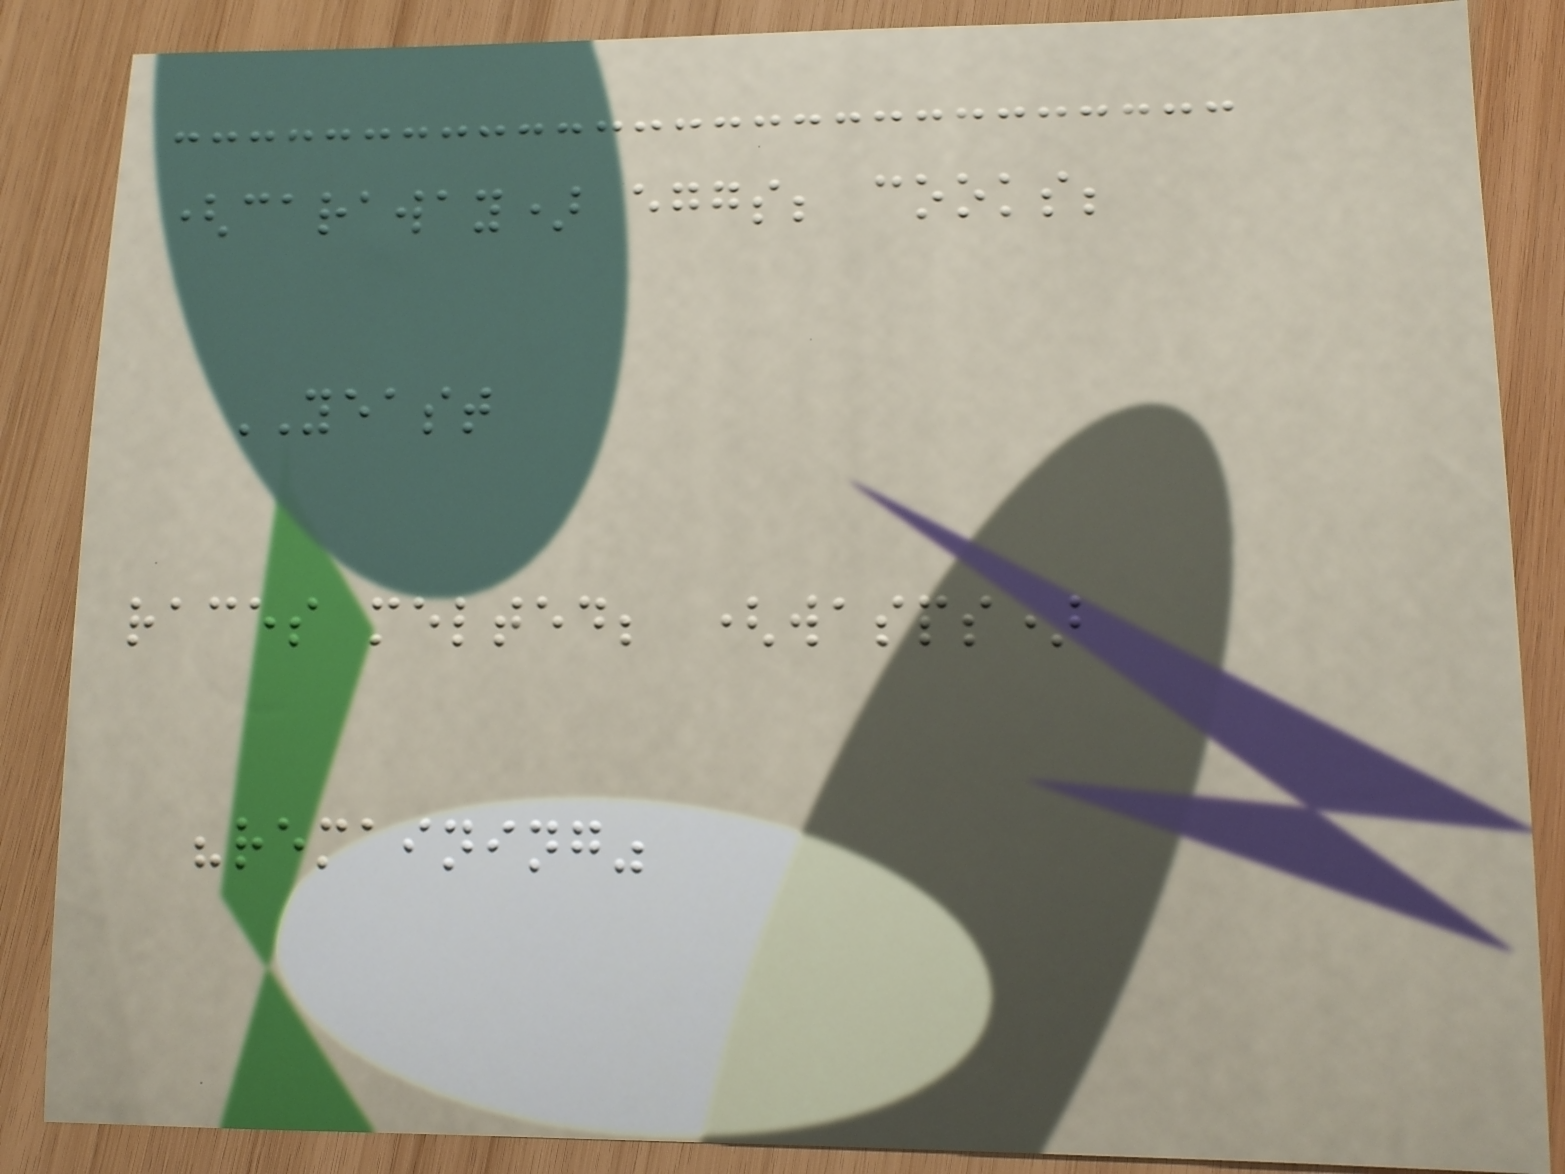(caraway) eggs; cooks;
YEAST
races melted; (wasps)
"remaining"
